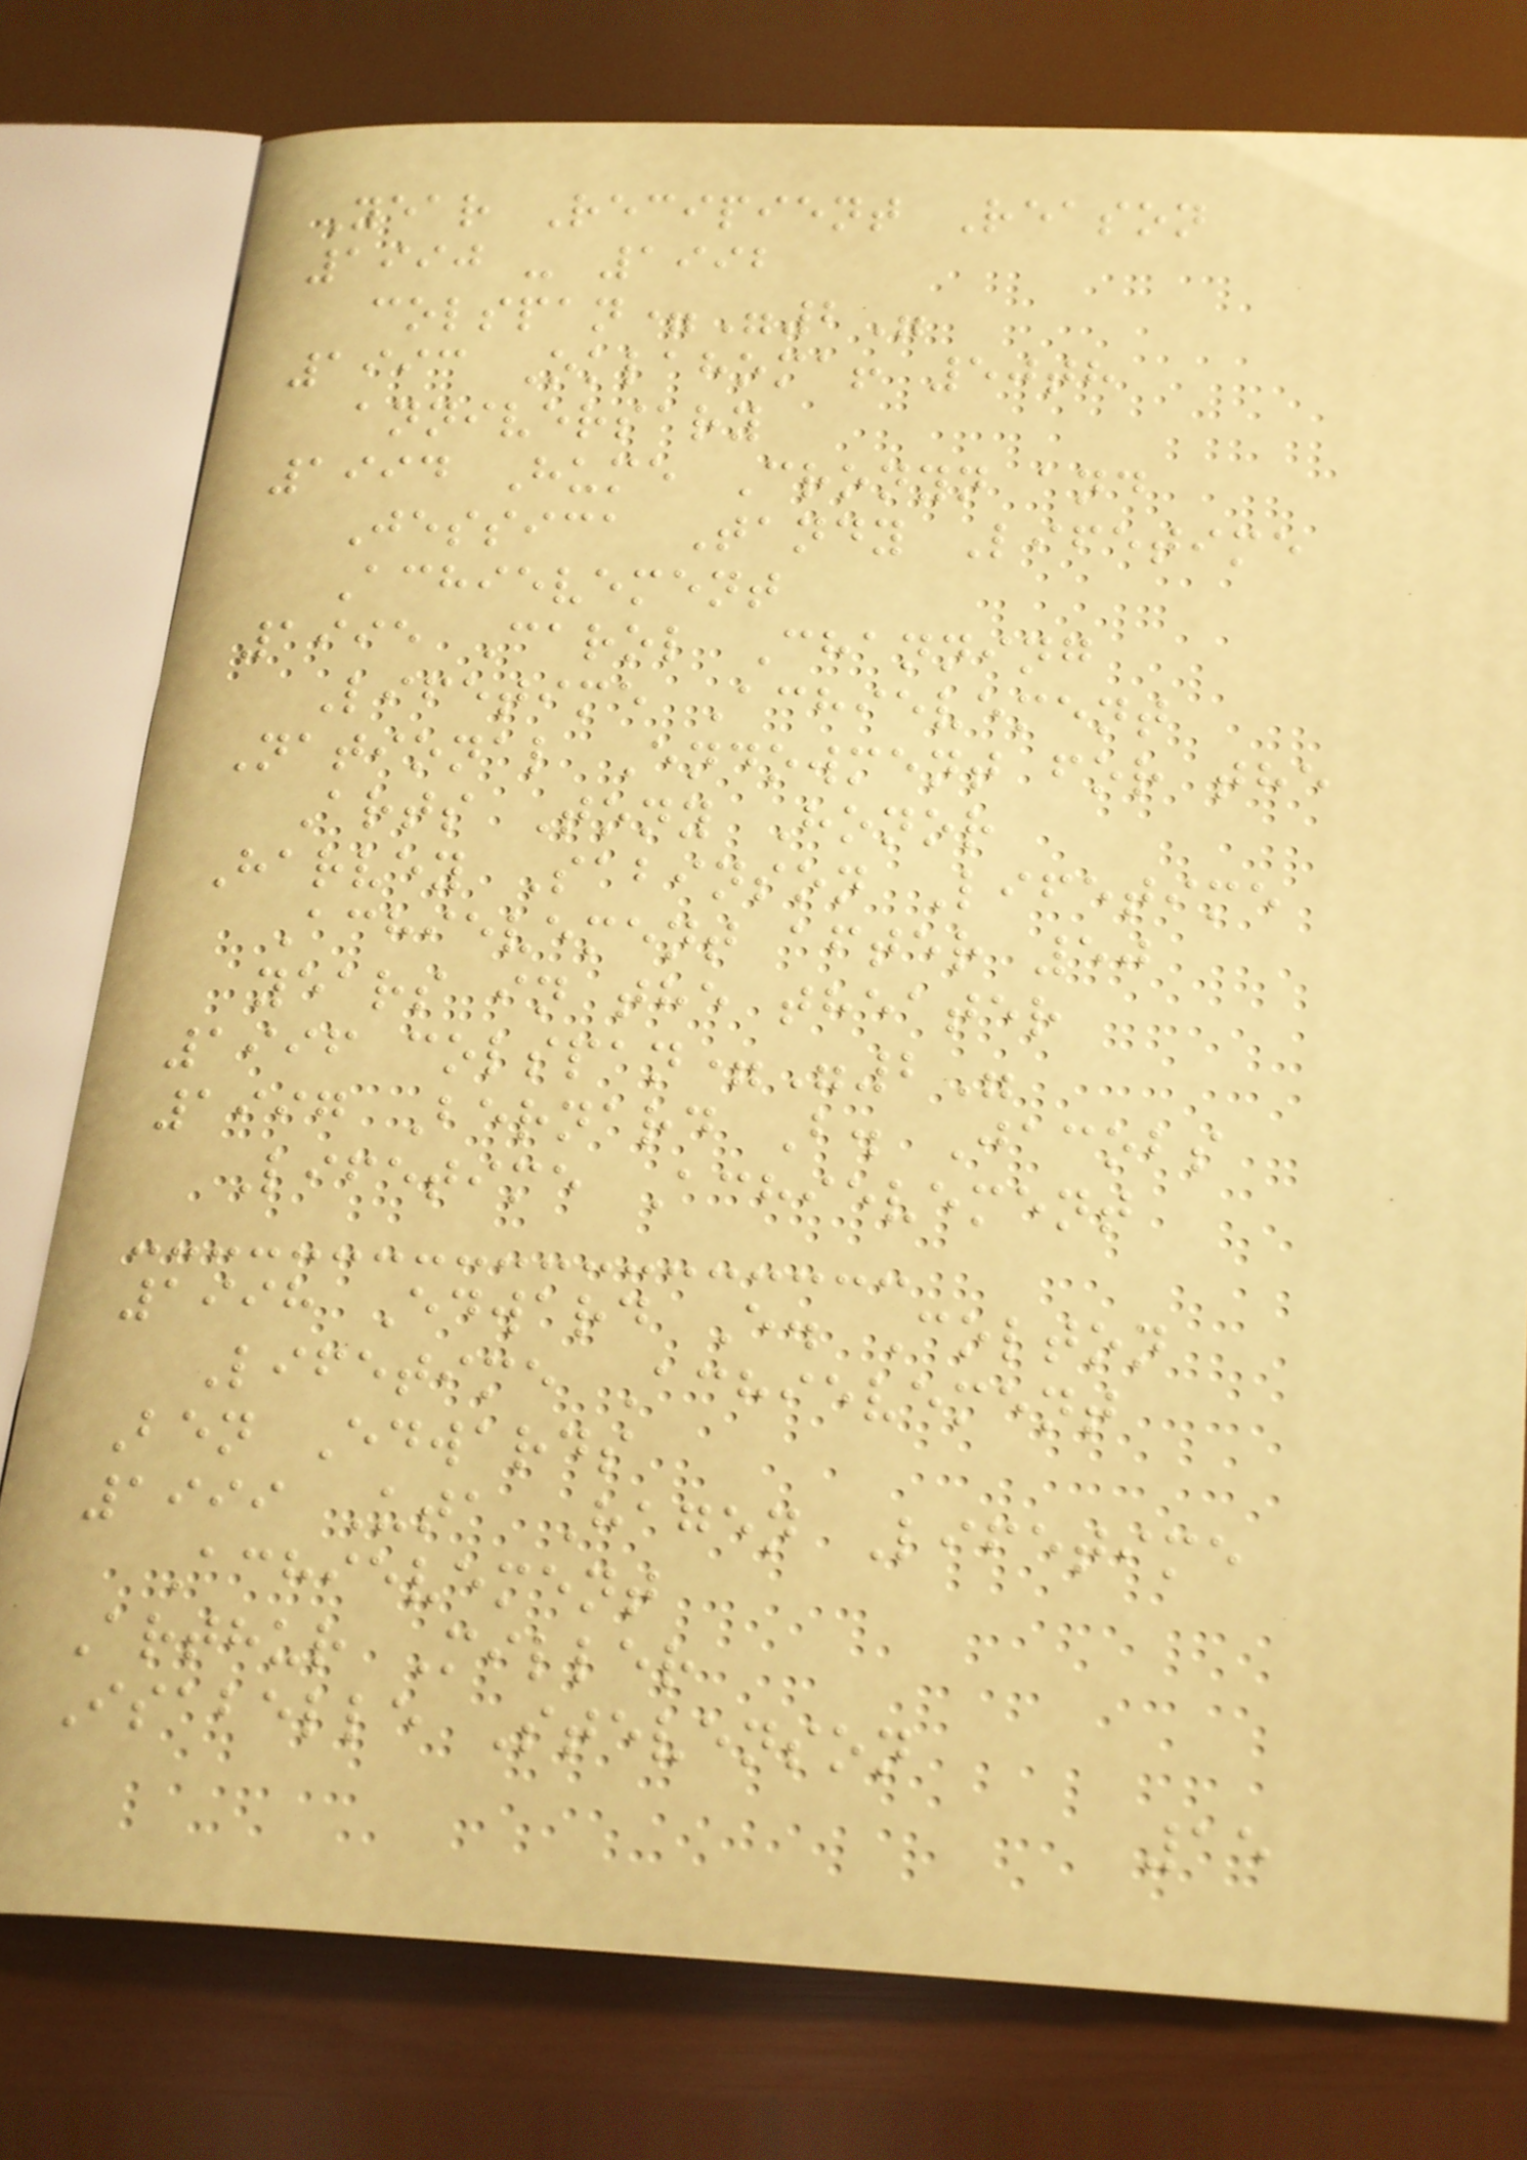Year Recipient Reason
1990 - 1992
colspan="2"
1993 Oklahoma! 50th
anniversary
1994 Hume Cronyn and
Jessica Tandy Lifetime
Achievement
1995 Carol Channing
Lifetime Achievement
National Endowment for the
Arts Tony Honor
Harvey Sabinson Lifetime
Achievement after 50
years in the theater
1996 colspan="2"
1997 Bernard B. Jacobs
Lifetime Achievement
1998 Edward E. Colton
Lifetime Achievement
Ben Edwards
1999 Uta Hagen Lifetime
Achievement
Arthur Miller
Isabelle Stevenson
15
